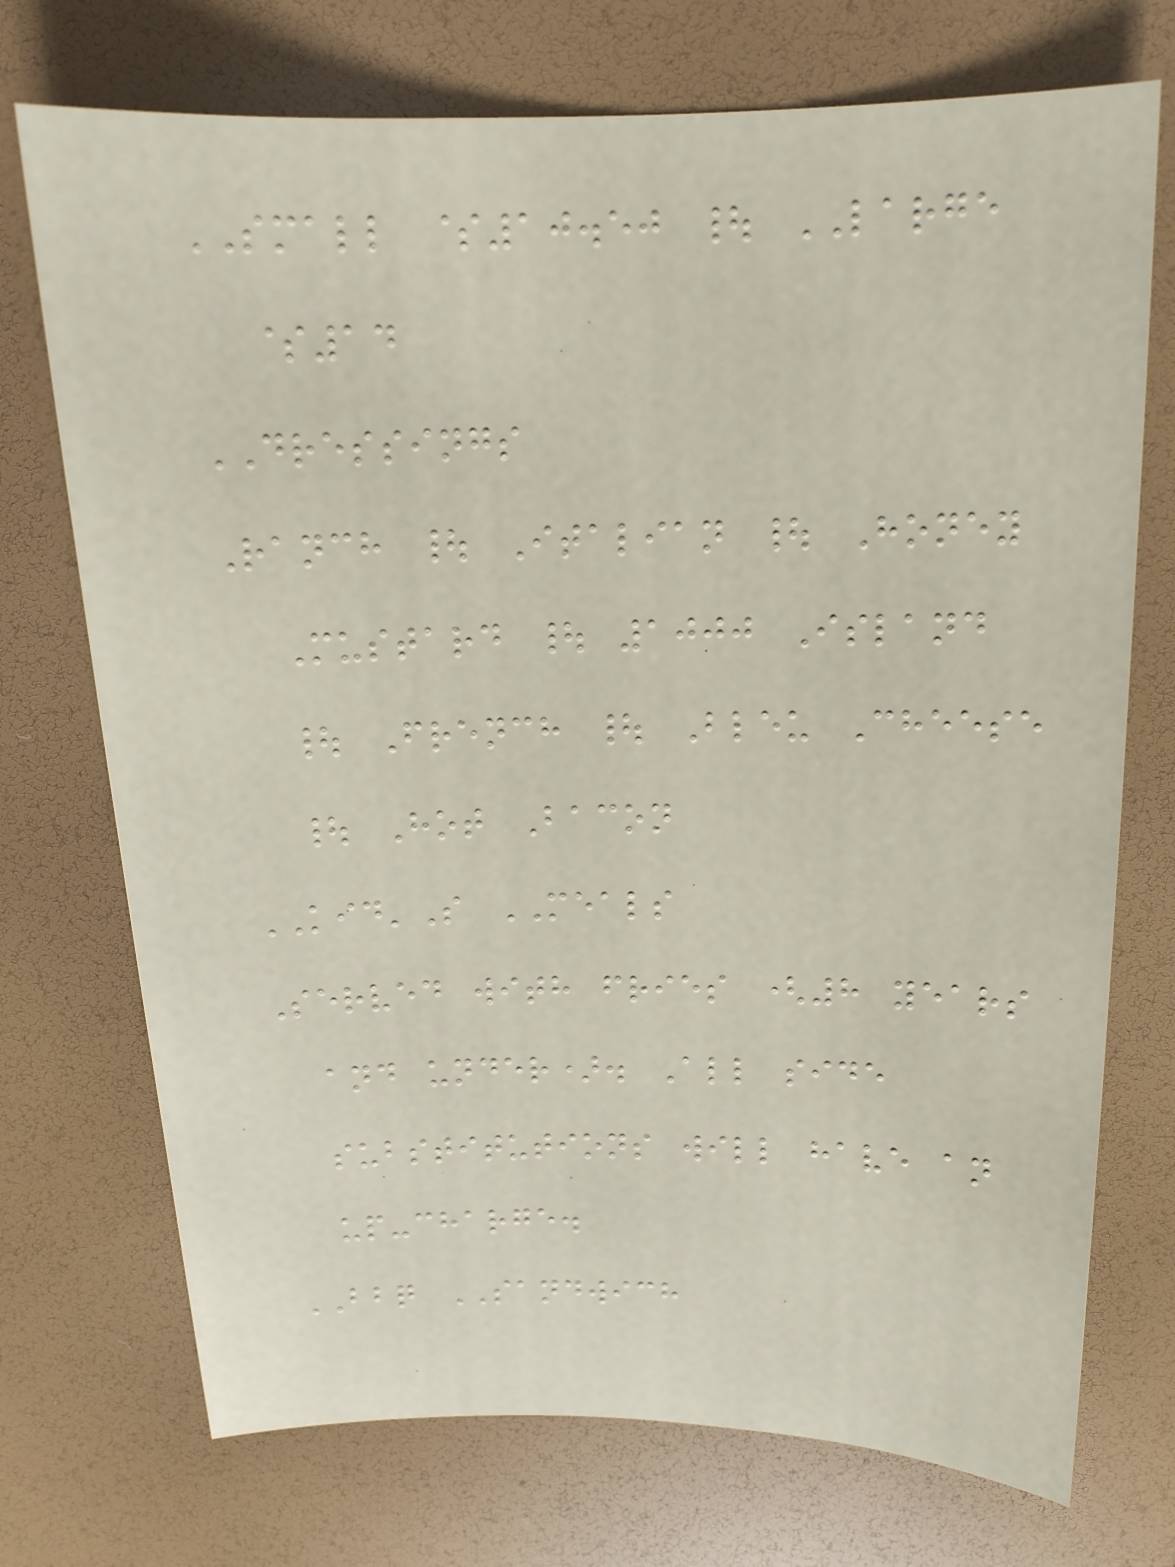SMALL $10.50 | LARGE
$14
DRESSINGS
Ranch | Italian | Honey
Mustard | 1000 Island
| French | Bleu Cheese
| Hot Bacon
KID'S MEALS
Served with fries (8 years
and under). All side
substitutions will have an
up-charge.
BBQ SANDWICH
